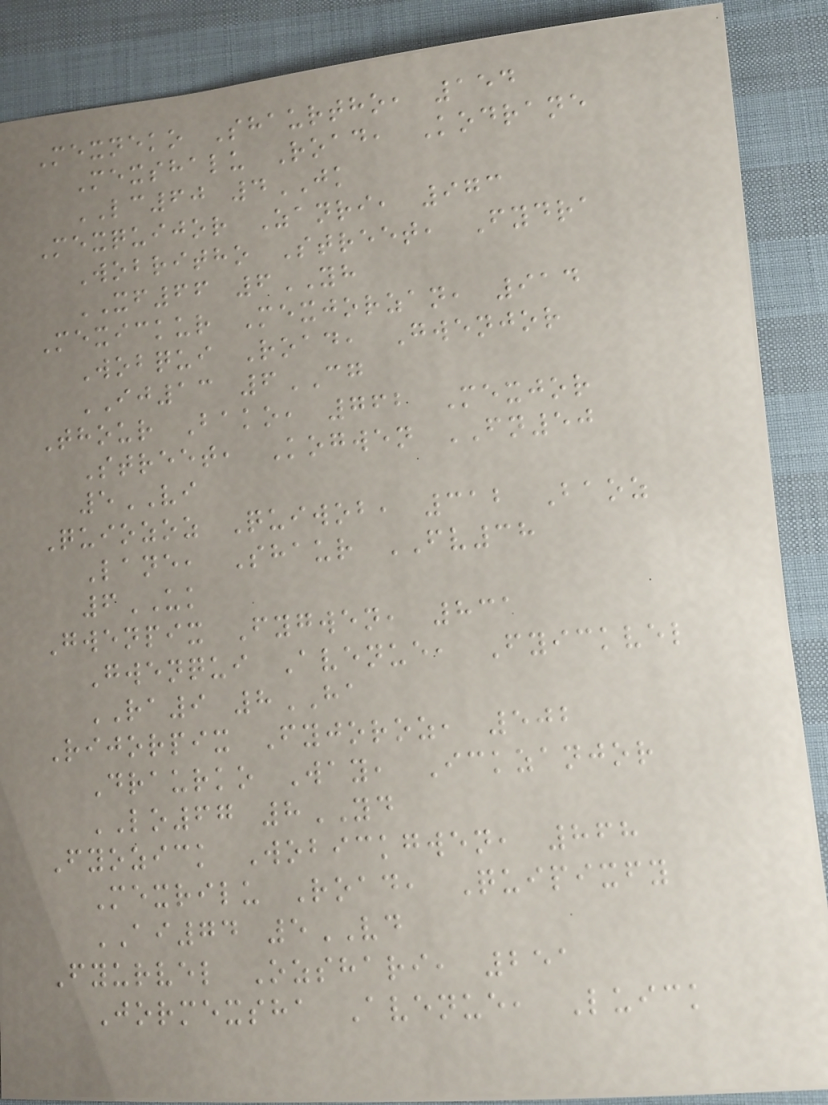Mexneko Shaurtho, 154
Mexshalu Road, Kodrane
LC60 4JK
Mexquijor Zanri, 973
Wobritho Street, Fydra
XF66 6YH
Mexickur Mexjorzan, 914
Wobqui Road, Gwenjor
IJ13 6CG
Thour Bako, 762 Mexjor
Street, Kogwen FN50
5VI
Quiozoz Quiwob, 312 Baoz
Lane, Shaur FV38
6UK
Gwenpix Fygwen, 831
Gwenqui Avenue, Fyickvel
RA9 8HA
Rijorpix Fyjoroz, 502
Draurko Way, Ickzanjor
LO67 8YD
Fyozick Wobickgwen, 868
Mexrilu Road, Quipixfy
AI74 5VD
Fyurvel Ozshari, 251
Jormexsha Avenue, Luick
